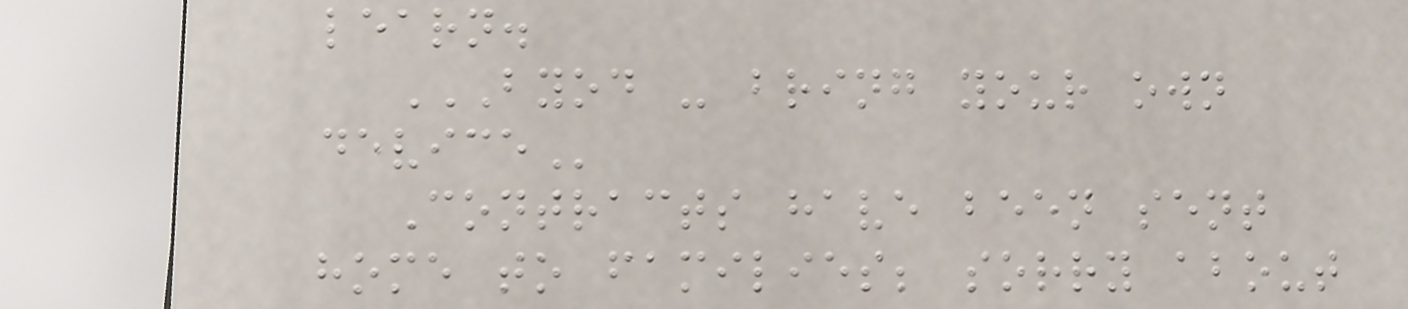learn.
BYOD - BRING YOUR OWN
DEVICE
Contracts have been sent
home to families; sorry about
